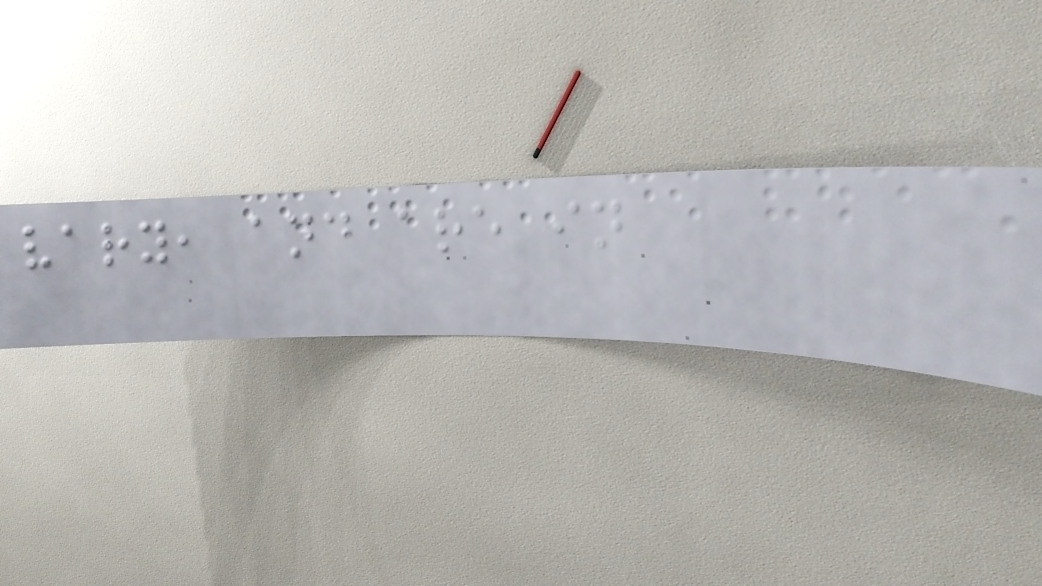vary, and are in
